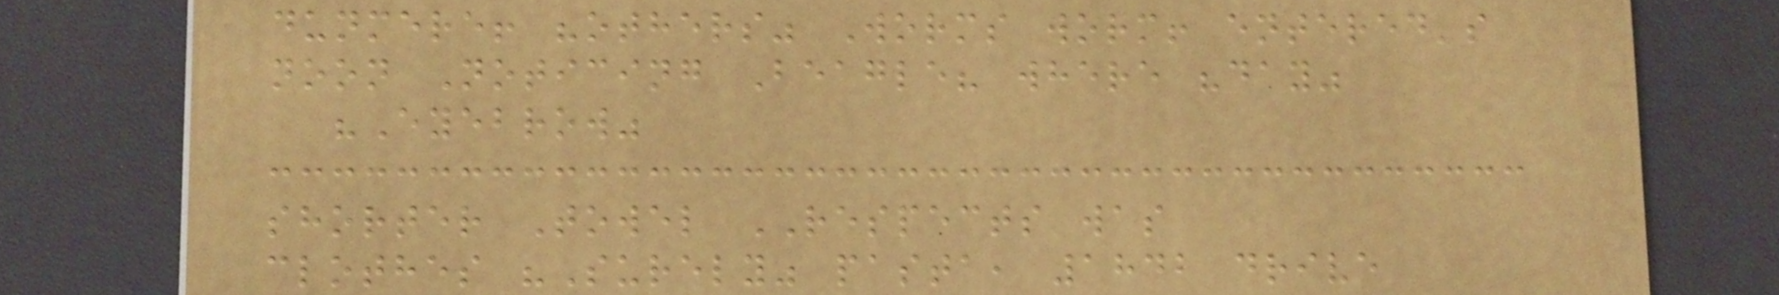dunmere! "others" Worms worm! entered's
noon Noticing Beagle? where "day"
"Eyebrow"
shorter Towel RESPECTS was
clothes "Surely" pasta, 1842 drive
